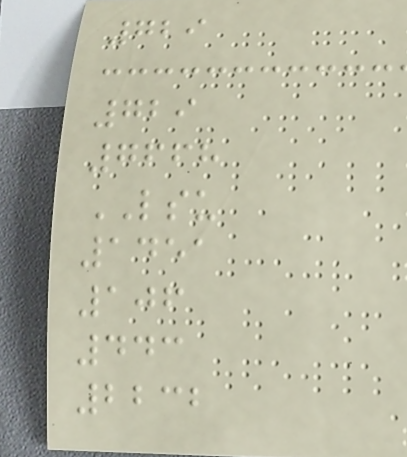729
729
7668
LSU
1451
106
443
2232
